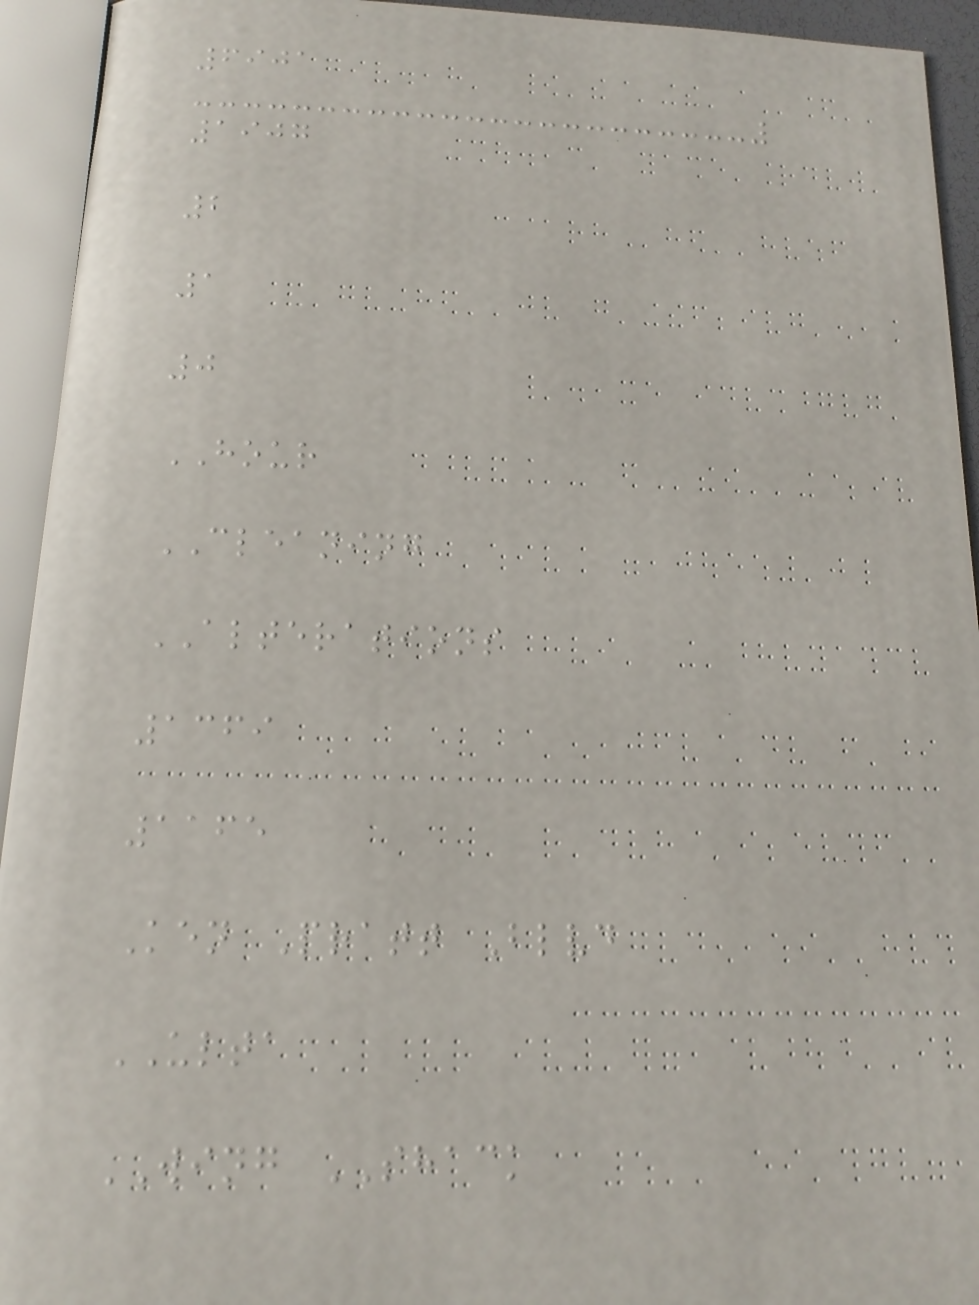6901
1907
2
1
0
HOUR
CLEANING
ALTERATIONS
1369
1165
Ken Pratt Blvd
ULTA
WING SHACK
